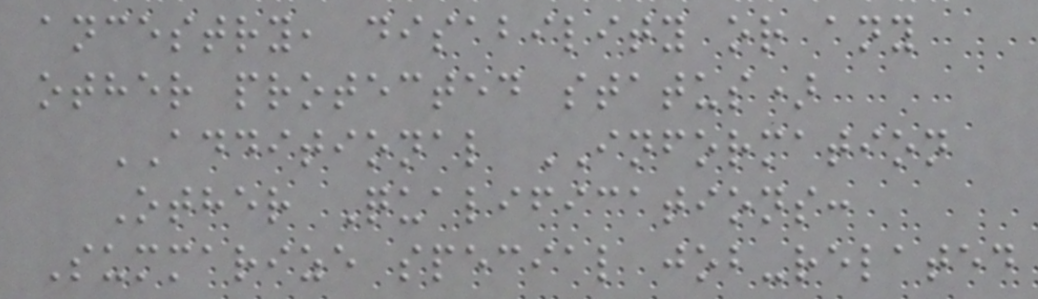ancestry, disability or any
other protected status)
ADDITIONAL INFORMATION
Other Qualifications:
Summarize special job-related
